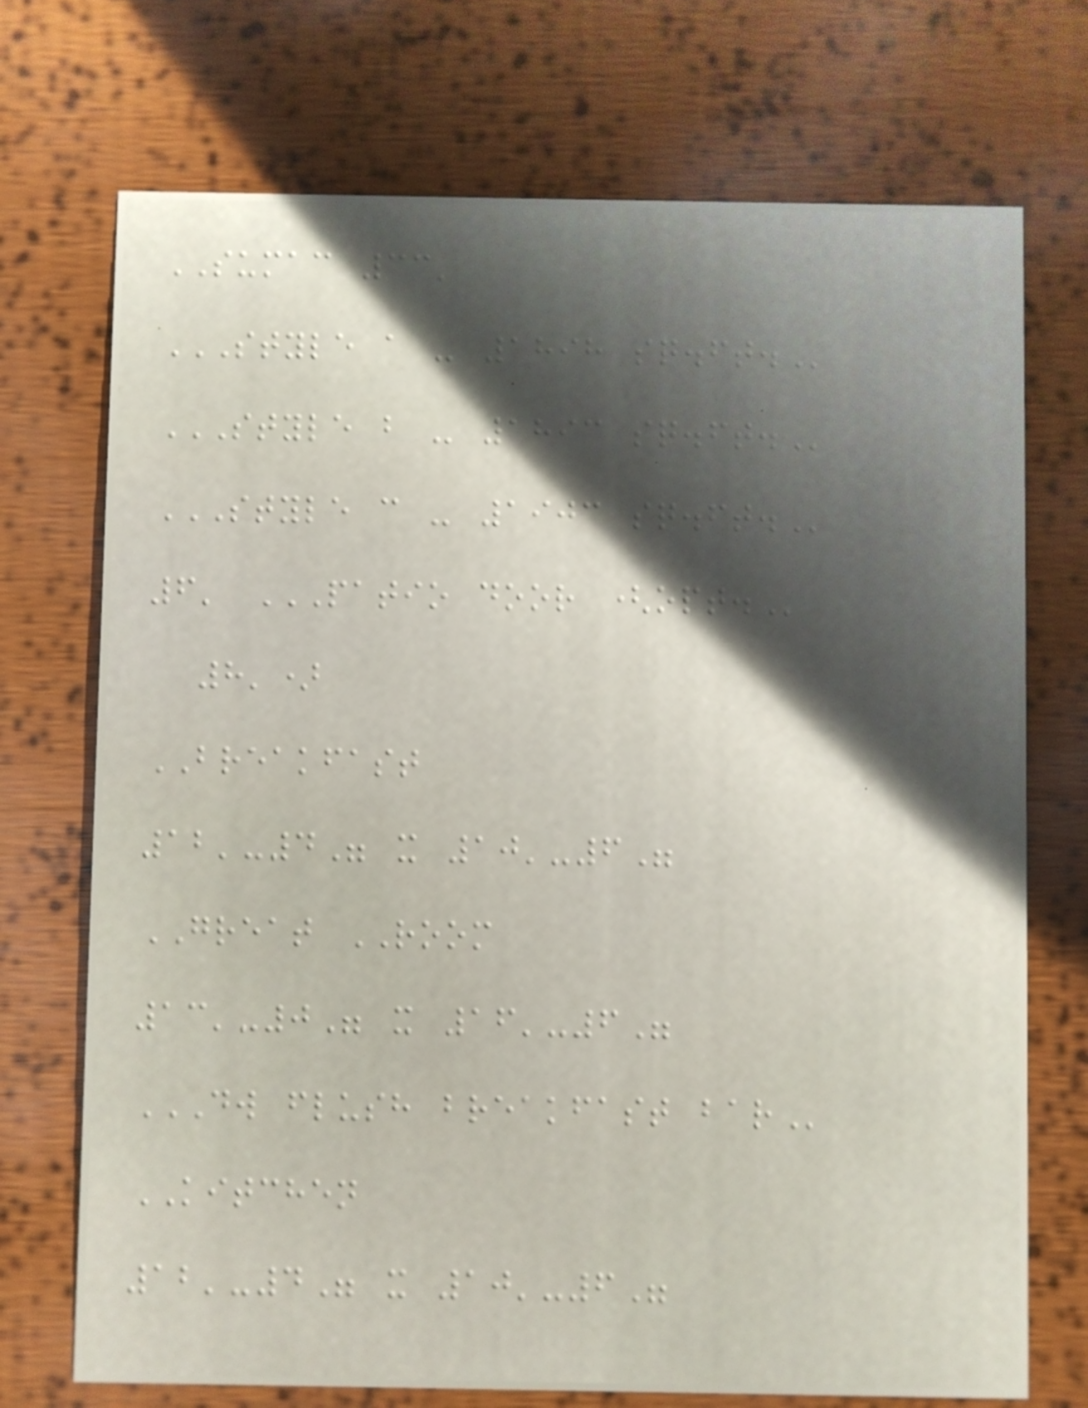SUMAC 33'
STYLE A - 1898 SQ.FT.
STYLE B - 1893 SQ.FT.
STYLE C - 1903 SQ.FT.
6' PATIO DOOR (OPT.
8')
BREAKFAST
12'-4" x 10'-6"
GREAT ROOM
13'-0" x 16'-6"
DW FLUSH BREAKFAST BAR
KITCHEN
12'-4" x 10'-6"
